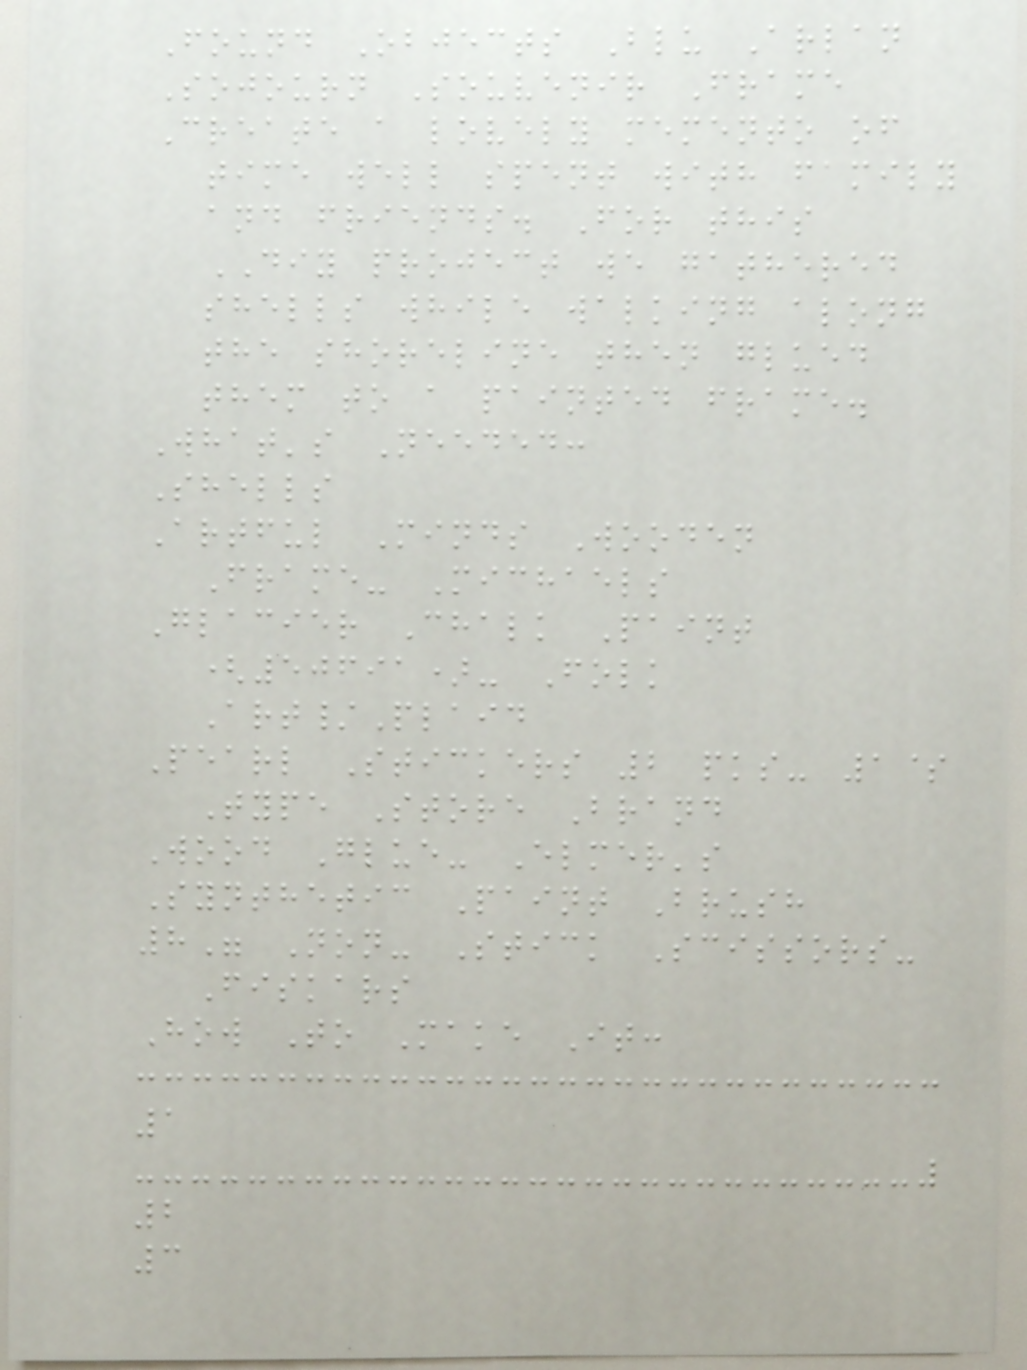Found Objects Blu Arlan
Sojourn Souvenir Frame
Create a lovely memento of
time well spent with family
and friends. For this
DIY project we gathered
shells while walking along
the shoreline then glued
them to a painted frame.
What's Needed:
Shells
Artful Minds Wooden
Frame- Michaels
Glacier Chalk Paint
(50691)- Folk
Art/Plaid
Pearl Stickers 2 pks- 1$
Type Store Brand
Wood Glue- Elmer's
Synthetic Paint Brush
8" Non- Stick Scissors-
Fiskars
How To Make It:
1
2
3
